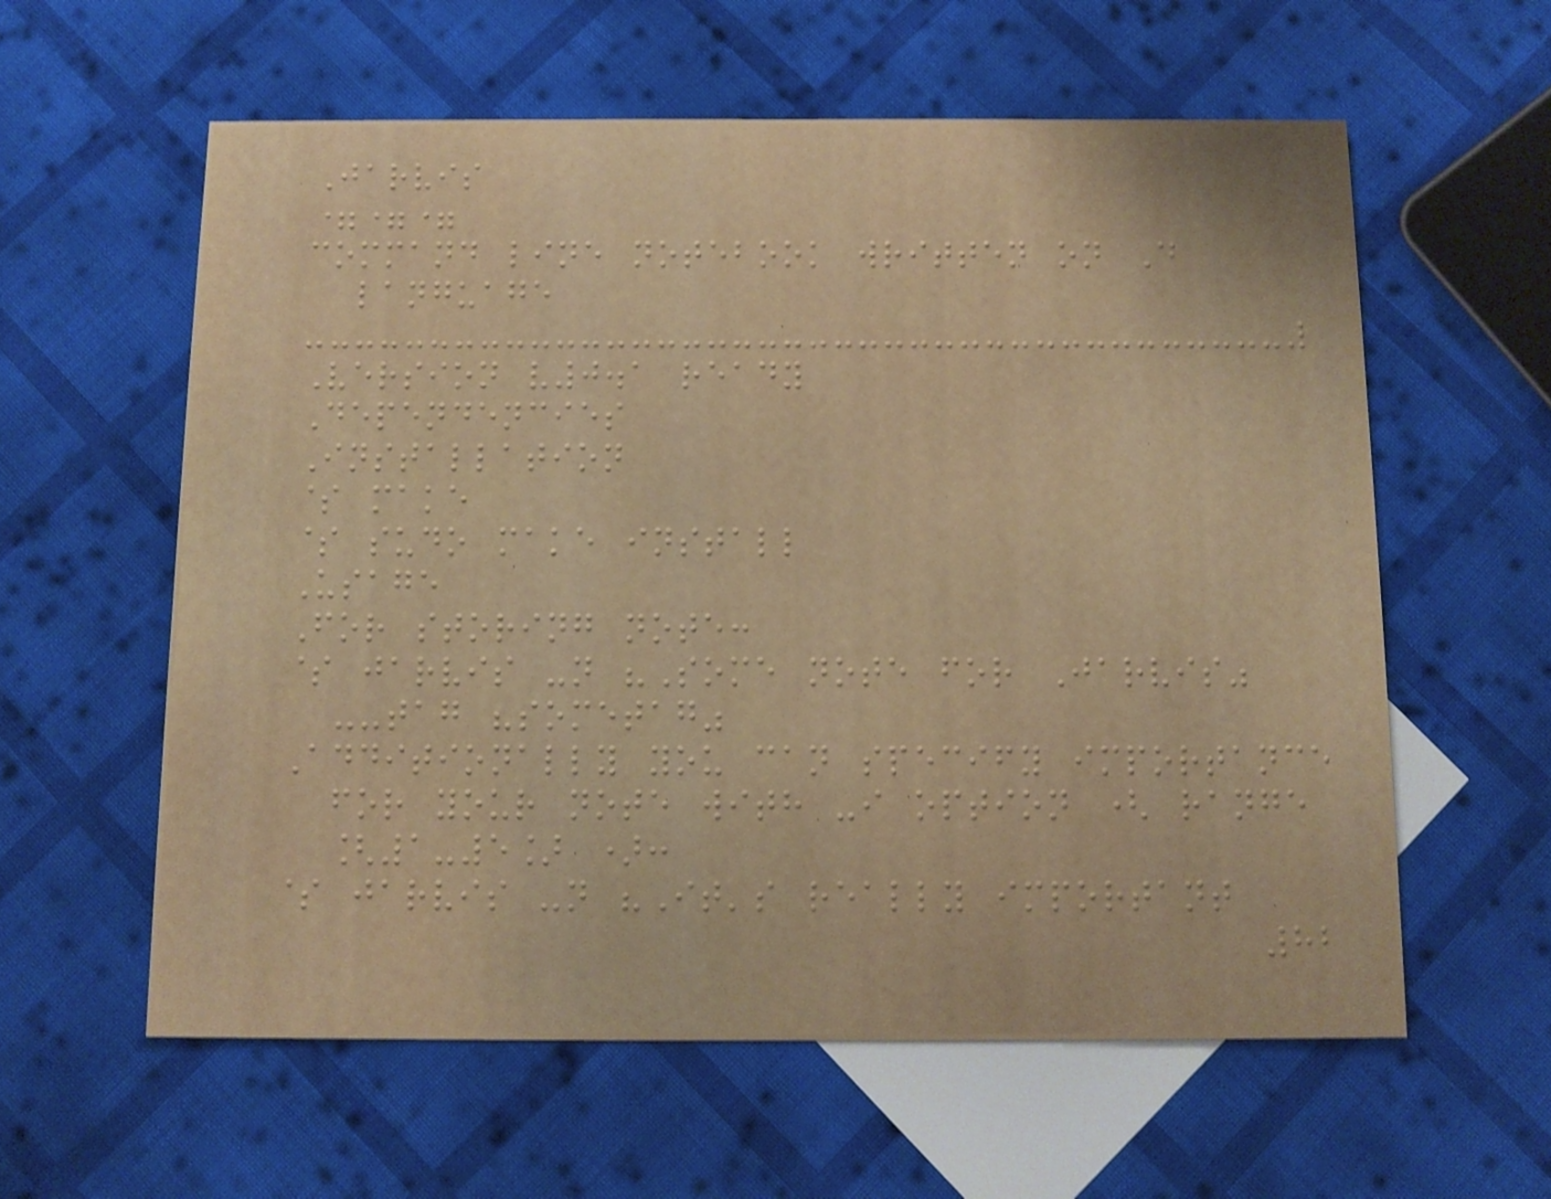Jarvis
===
command line notebook written on D
language
Version v0.1 ready
Dependencies
Installation
$ make
$ sudo make install
Usage
For storing note:
$ jarvis -n "Some note for Jarvis"
--tag "sometag"
Additionally you can specify importance
for your note with -i option ( range
[1-5] ):
$ jarvis -n "It's really important
82
